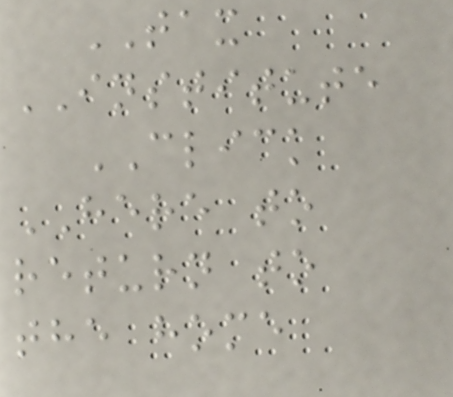TAX
INSTITUTE
CLICK
HERE to
return to
the home
